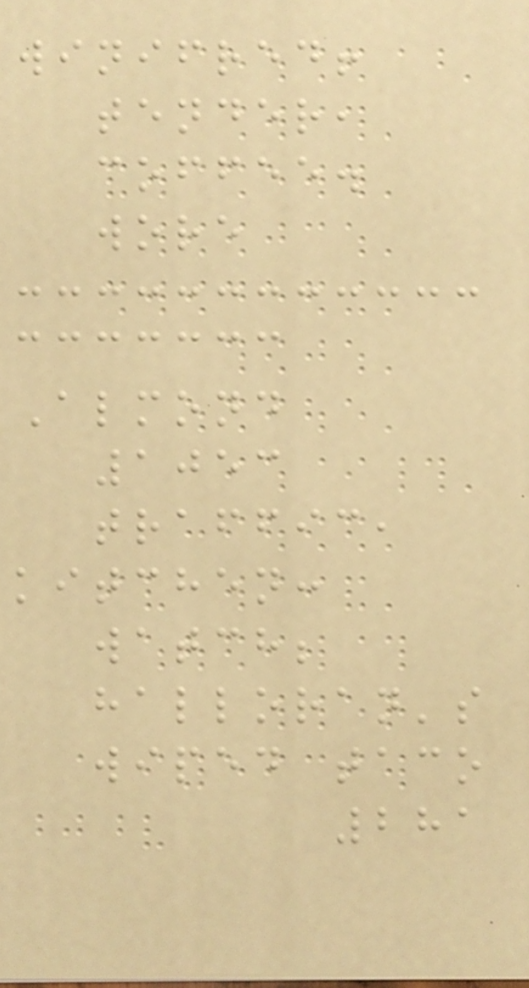winifred!
tender,
coffee.
wore
Almond
1053
traffic,
kitchen:
watch;
halloran's
wiped taco
281
